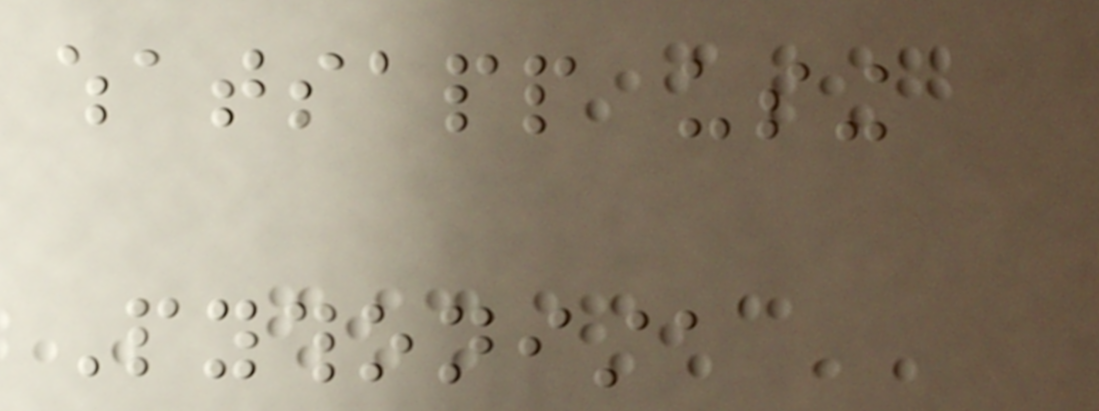whatsapp using
Pythonista
